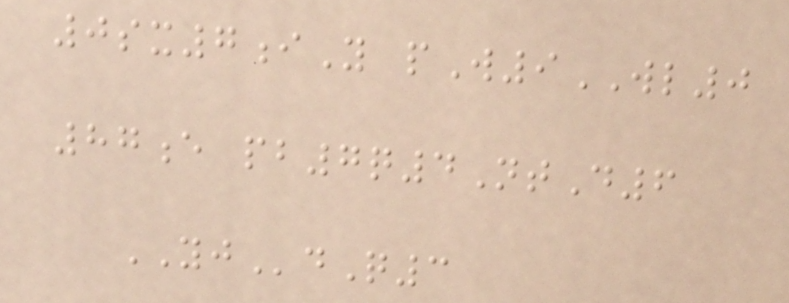0sx7iY pW9WL0
87e pb7q4NtD6
YJdQ3
